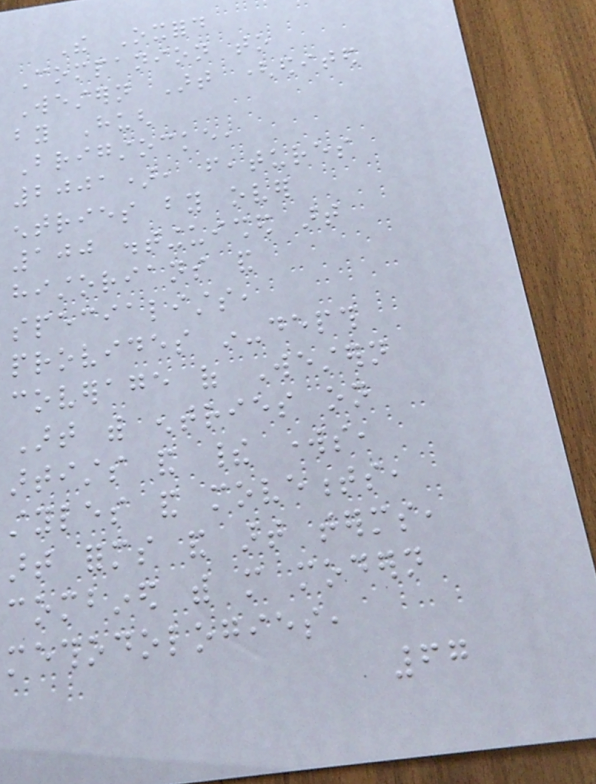The Oxford
Companion to
Western Art (edited
by Hugh
Brigstocke,
2001), features
entries by over
100 distinguished art
historians and
specialists,
provides in-depth
coverage of Western
Art with entries on
artists and their works,
styles and movements,
art forms and art terms,
combined with more modern
methodologies,
67
